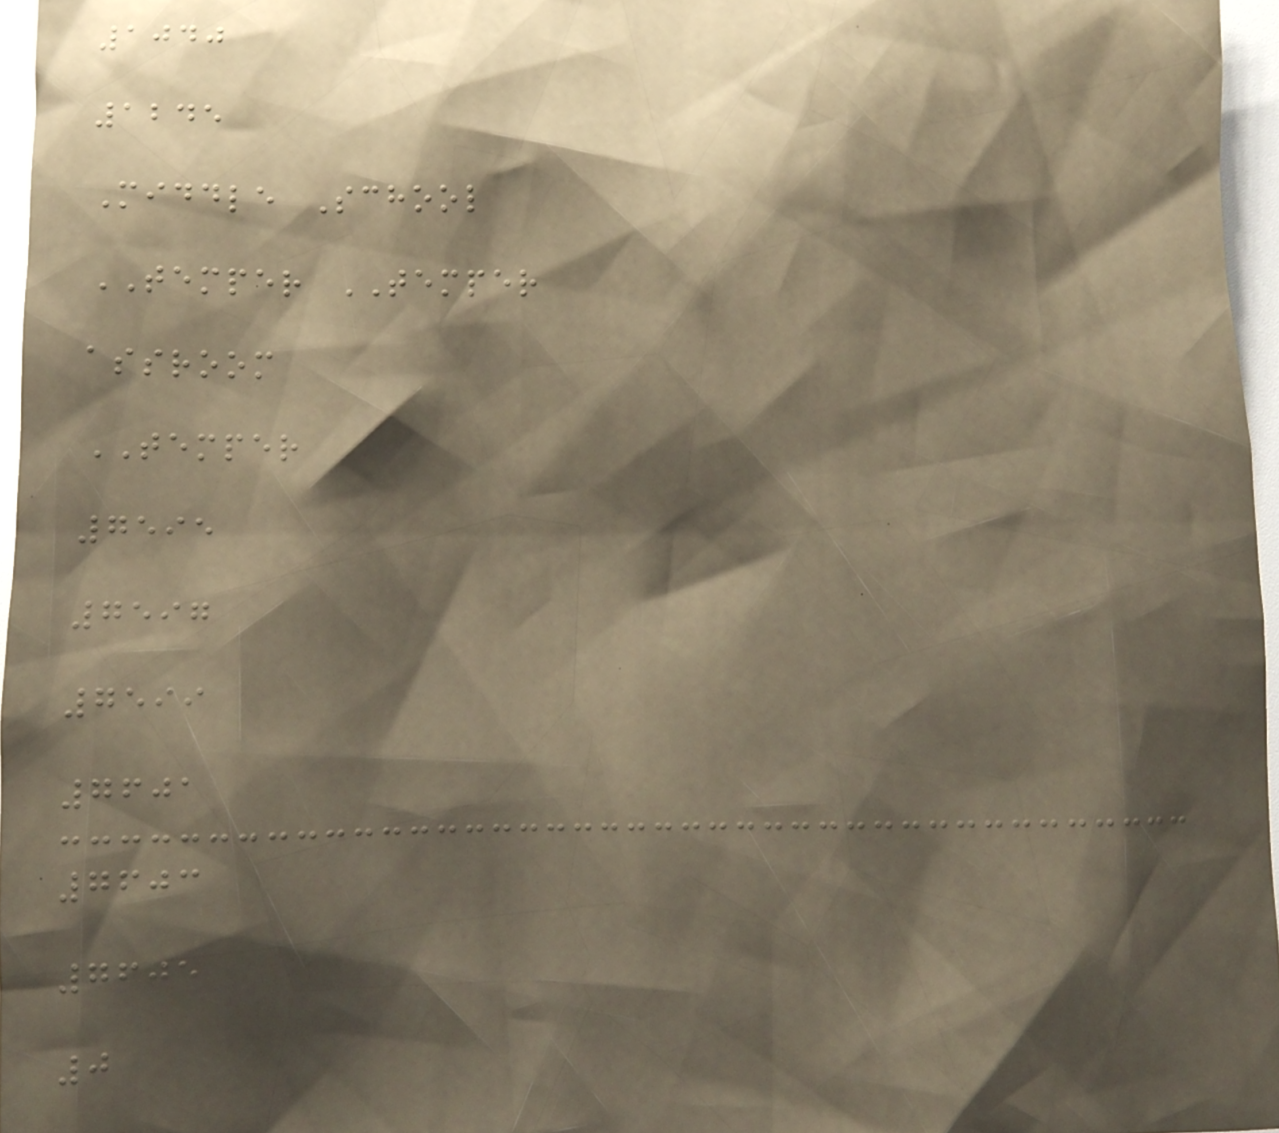1040
1245
Middle School
TEMPER TEMPER
assroom
TEMPER
7595
7597
7599
7601
7603
7605
0
